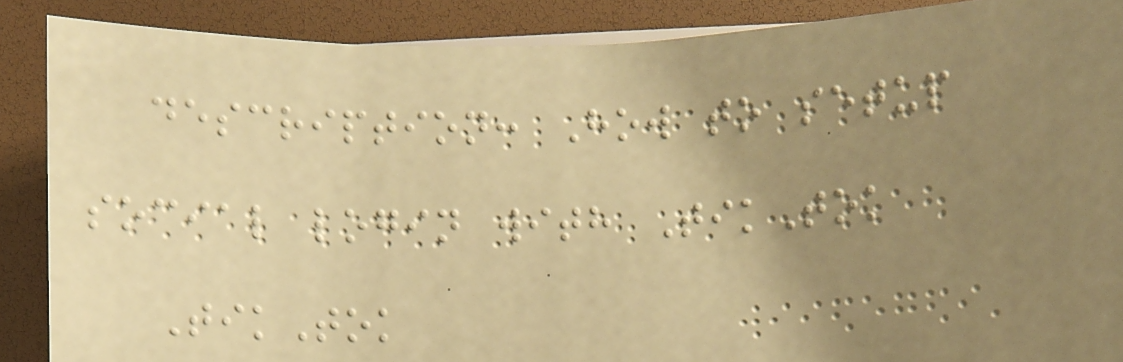description: How to setup
social login with TikTok
TikTok
